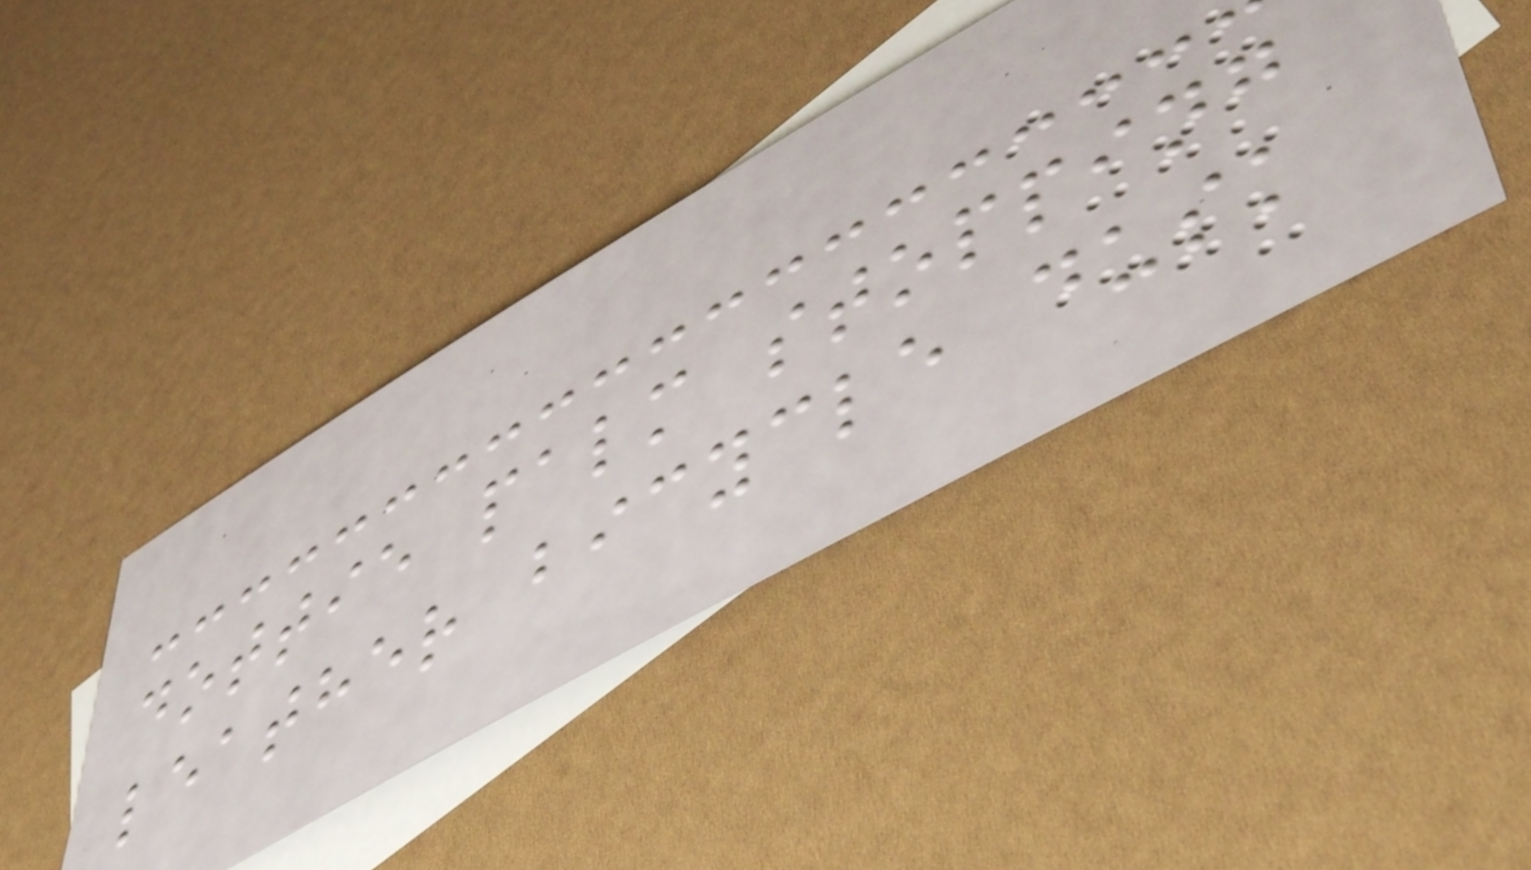dottie palm stopping
leather bicycle dusk
